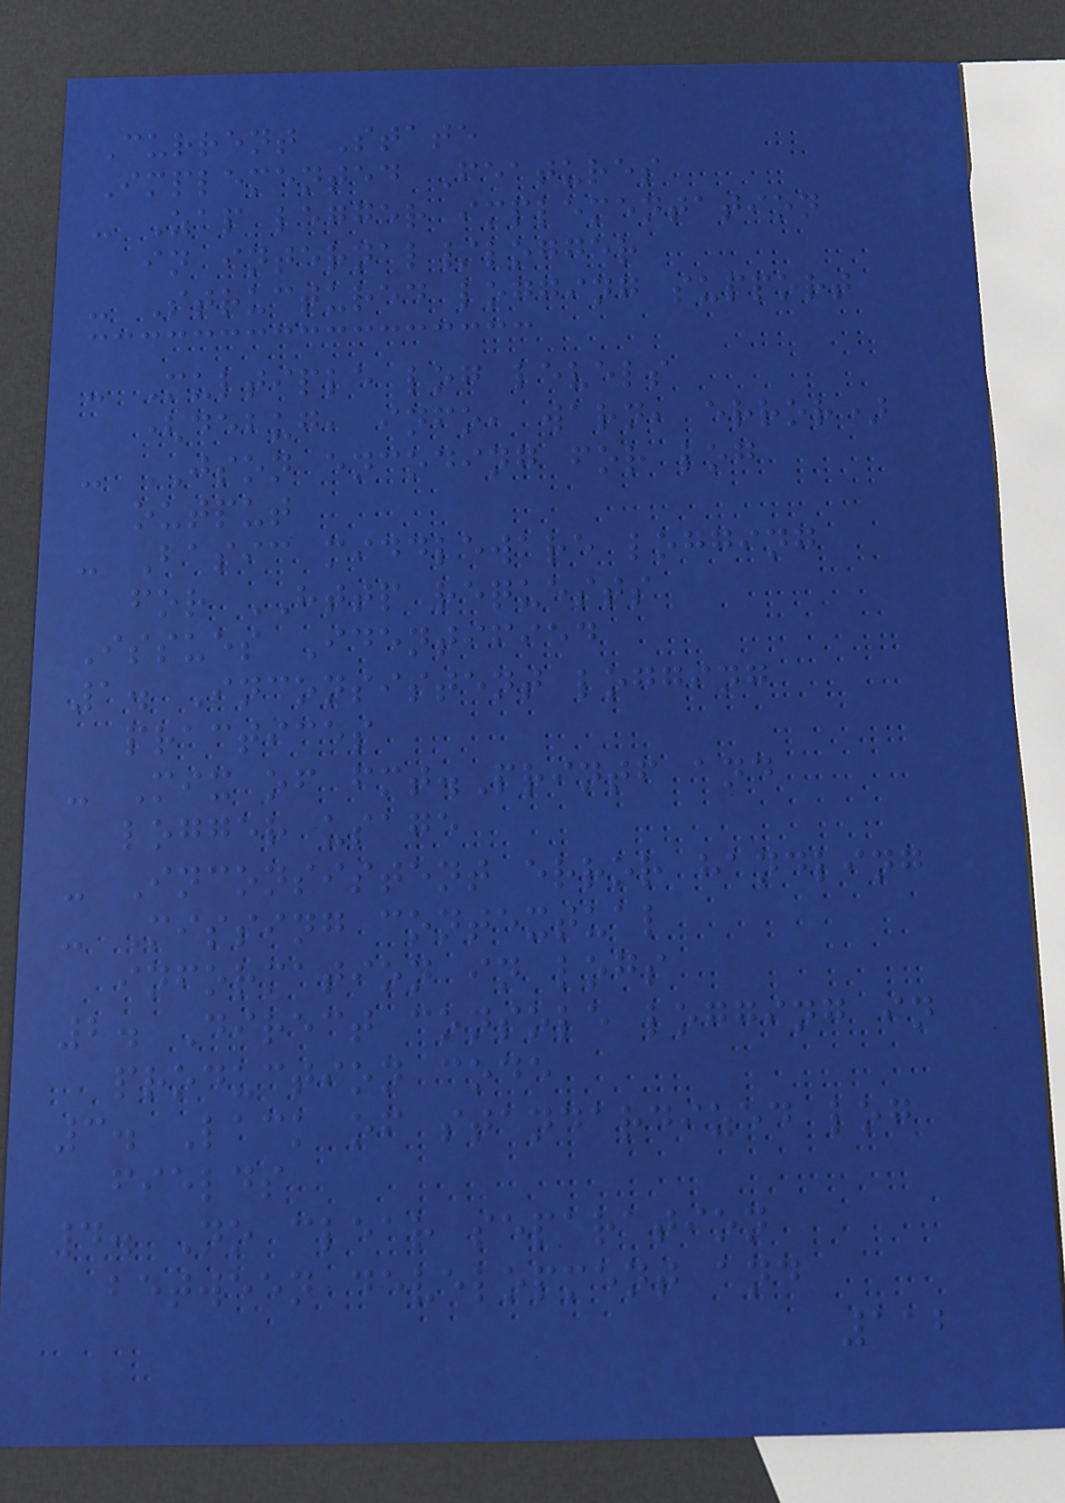Current State
Implemented Features
- Zap logger implementation
in internal/logger
- Structured logging support
- Multiple log levels
(debug, info, warn, error)
- JSON encoding for log
output
- Basic middleware logging
for HTTP requests
Issues Identified
1. Inconsistent logging
practices
- Mix of fmt.Printf and
logger usage
- Inconsistent error handling
- Missing contextual
information in logs
2. Direct console logging in
production code
3. Lack of standardized log
fields
4. No clear separation
between development and
112
